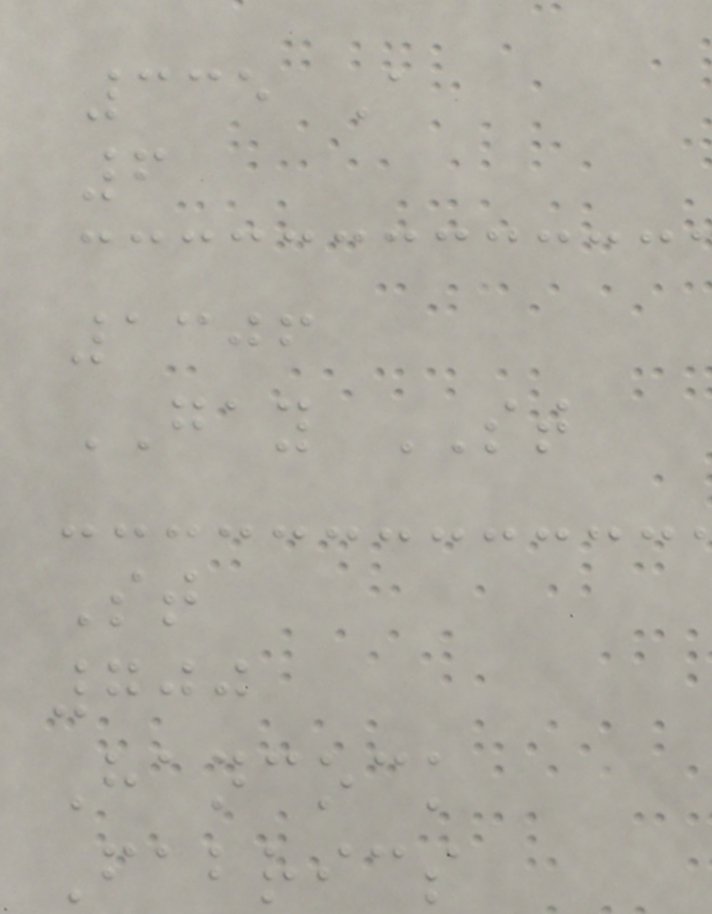335 A
6
1306
GAY ST
St
700
Hancock
Fabrics
